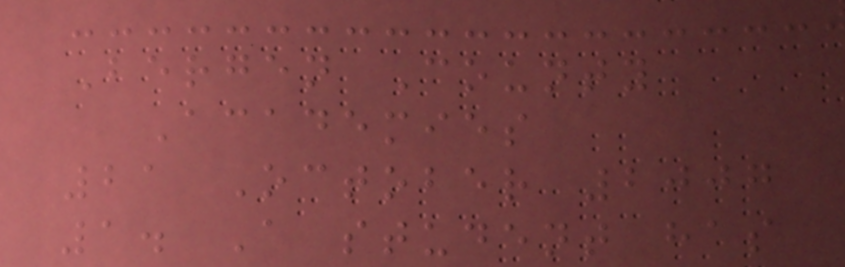Bergen County
Academies
21 October 2007
1. A student has
